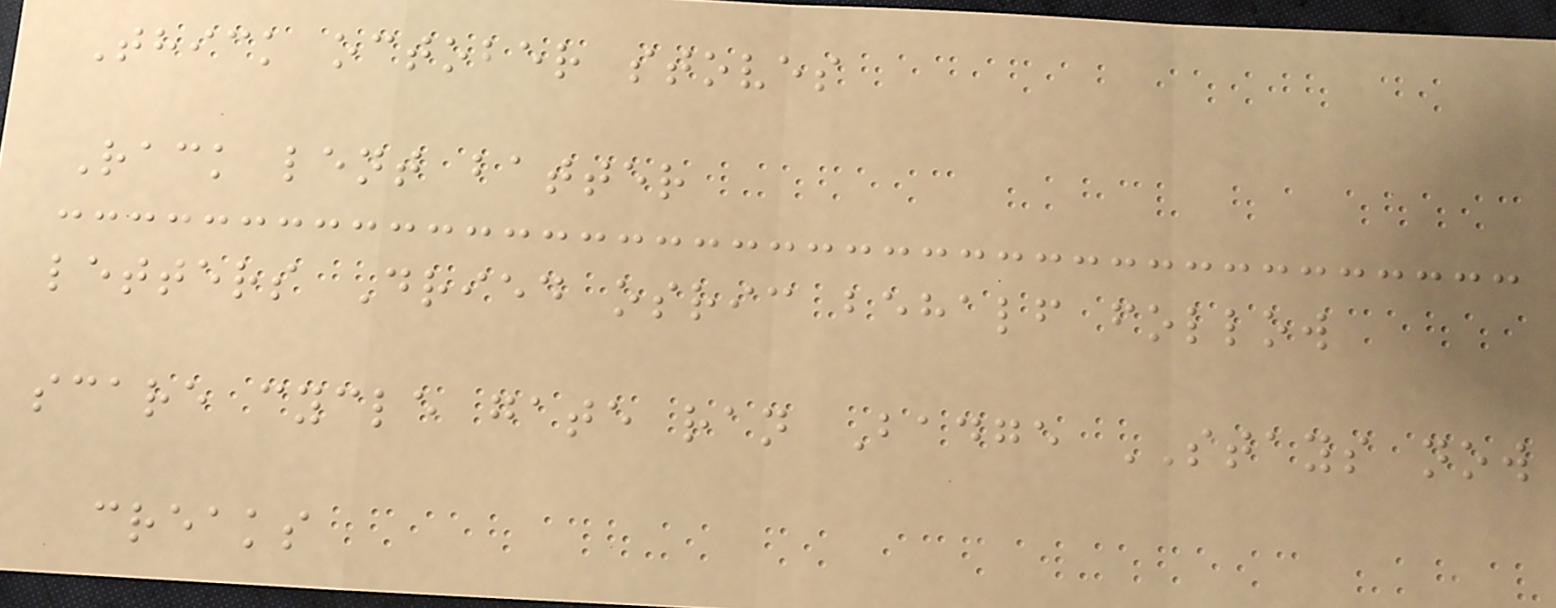Thick october stoves
Rack lent batter
letters Dried osric behalf follow
scare cycle gate ran Badge STAYS now
creaks
